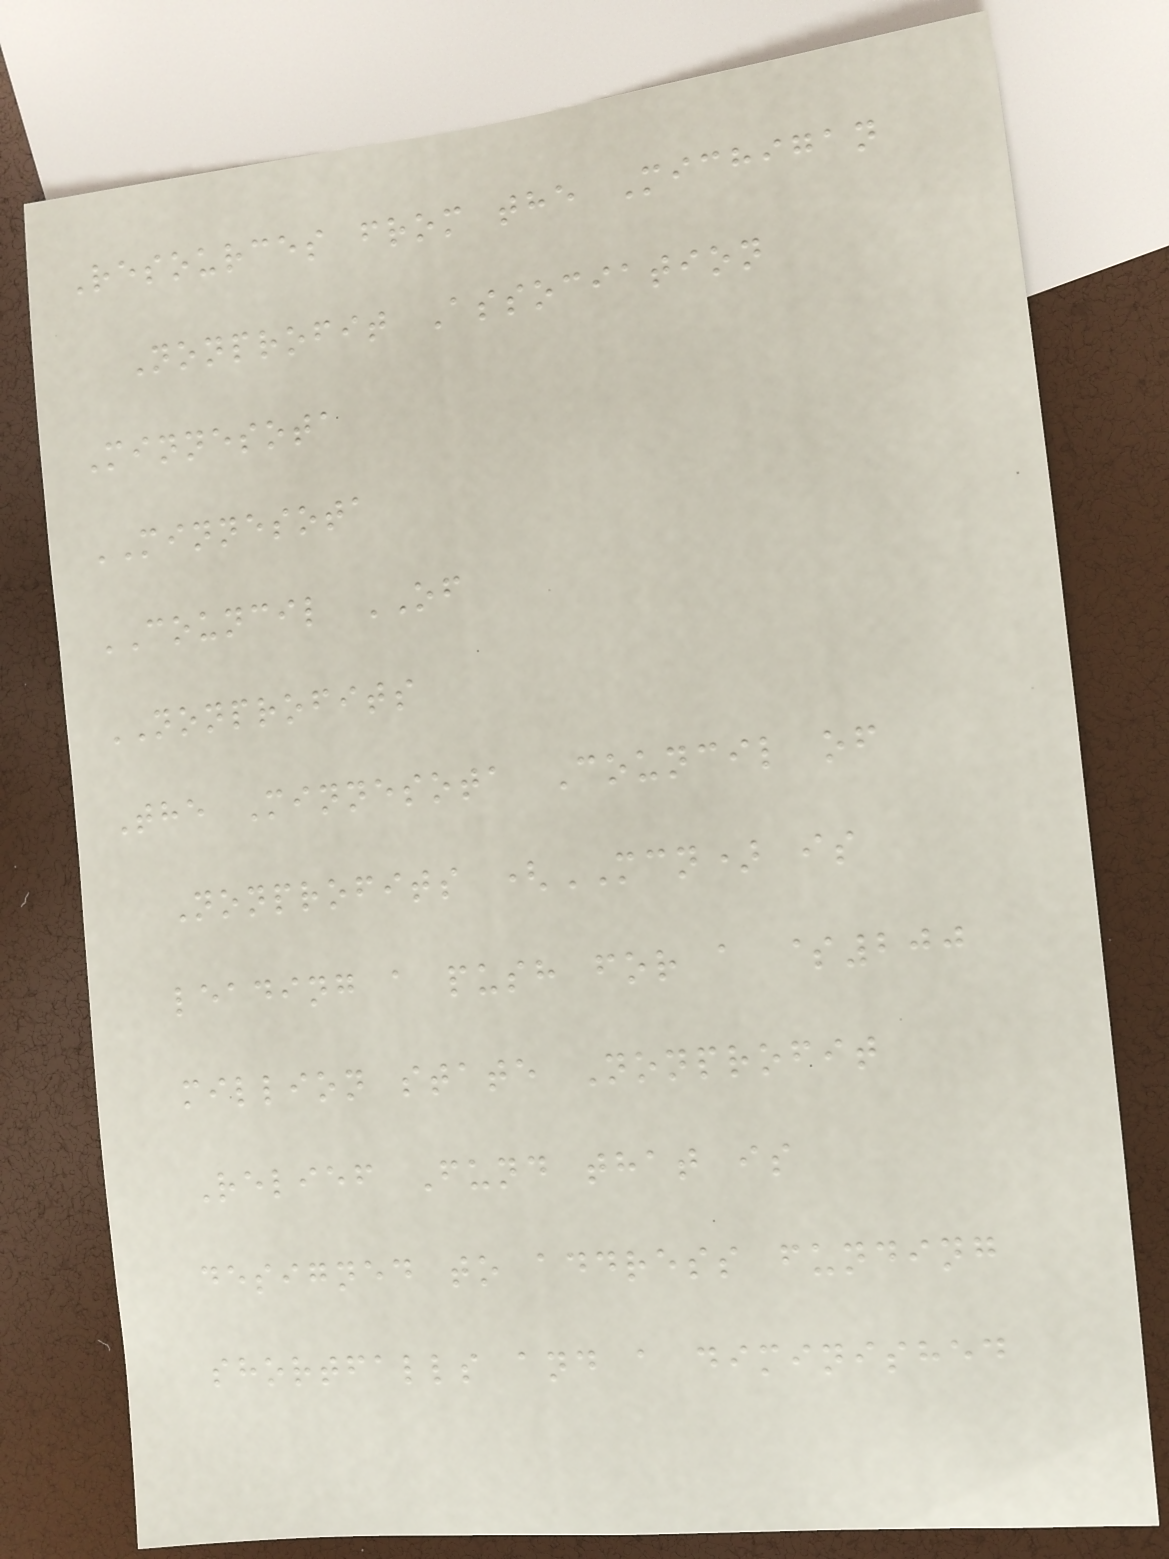Resources from the Michigan
Nonprofit Association
Minnesota
MINNESOTA
COUNCIL OF
NONPROFITS
The Minnesota Council of
Nonprofits (MCN) is
leading a push for a $200
million state Nonprofit
Relief Fund that is
designed to address funding
shortfalls and a diminished
